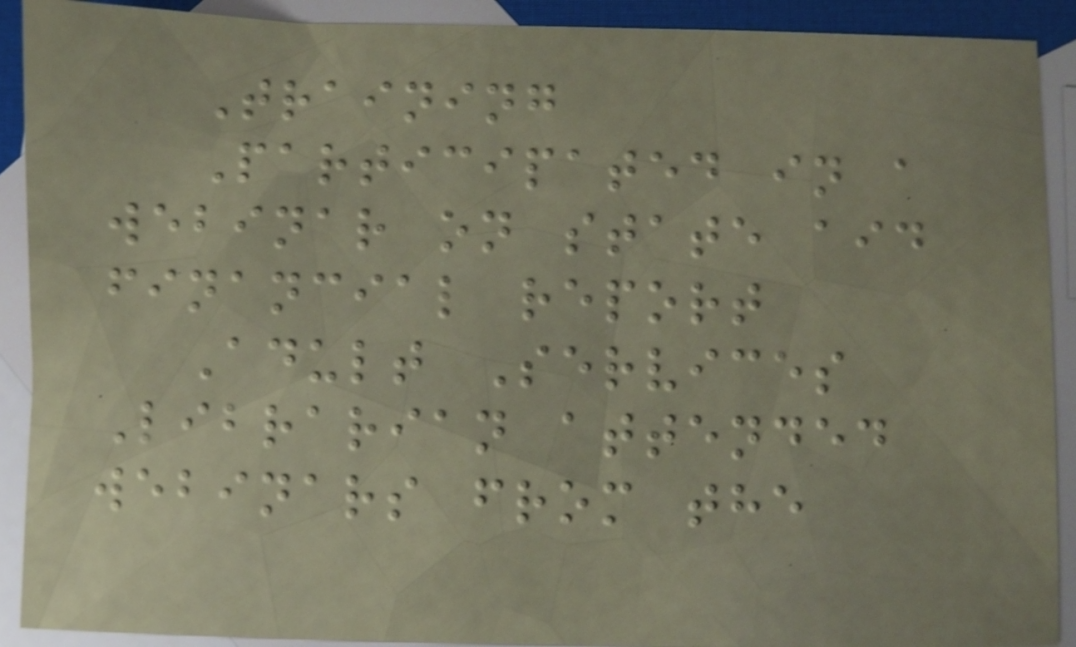Training
Participated in a
webinar on state aid
financial report
Adult Services
Librarian attended
webinars from the
